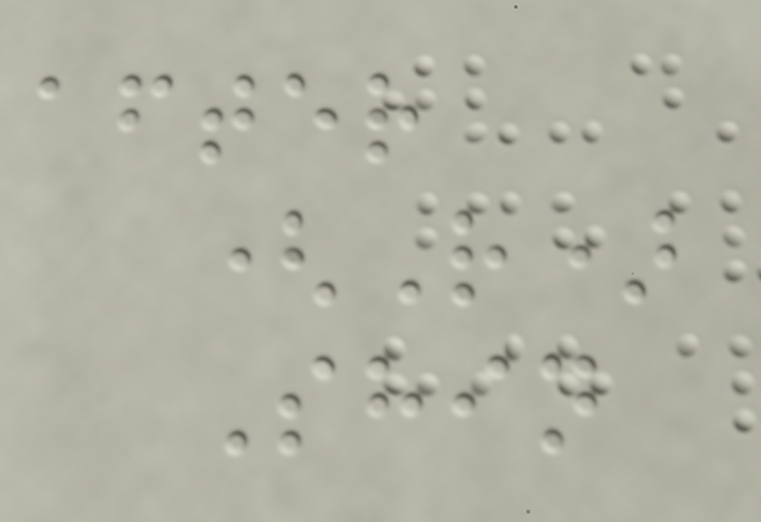after
(R)
Shin
